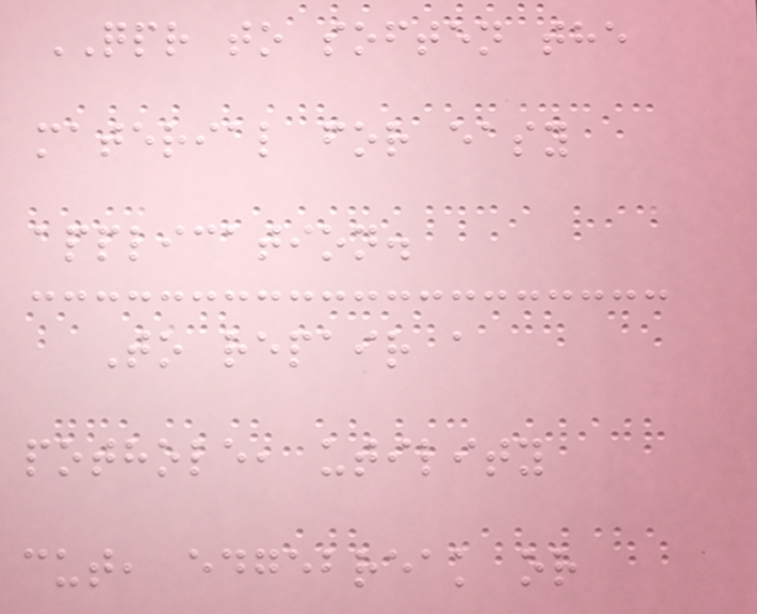QPR to soften the
material for easy
application.
To repair a
pothole, utility
cut, edgebreak or
